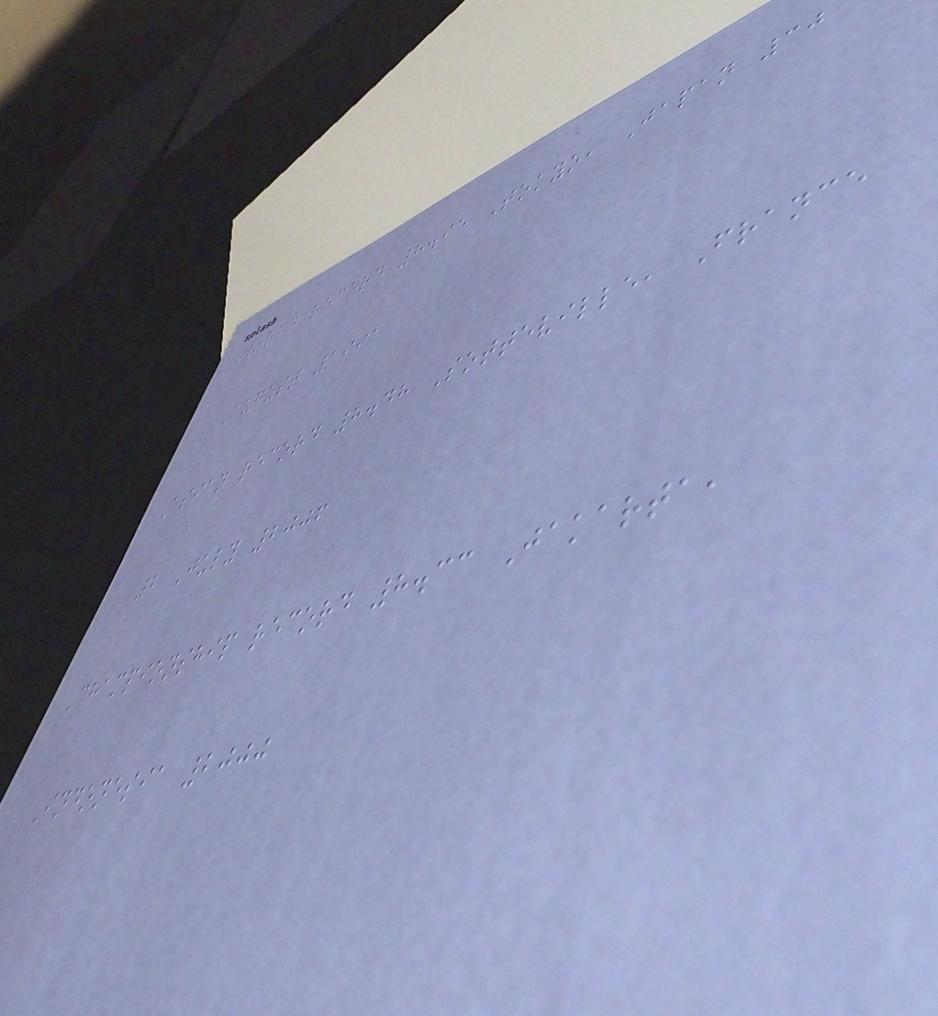World record 8.95 Tokyo, Japan 30
August 1991
Asian record 8.48 Sotteville, France
2 July 2006
Championship record 8.33 Jakarta,
Indonesia 2000
